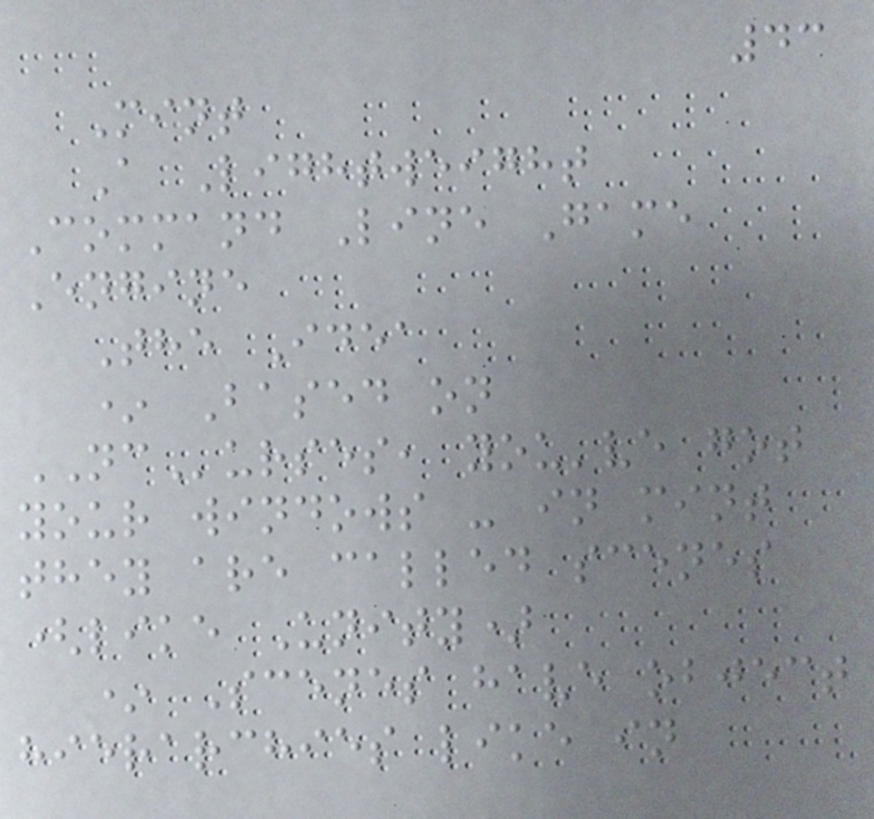43
Mint
A Lightweight
Command Line Game
Engine
The Idea
* Based on
NCurses, you've got
your windows - in mint
they are called scenes
(like Unity)
* Scenes have object
hierarchies like in
